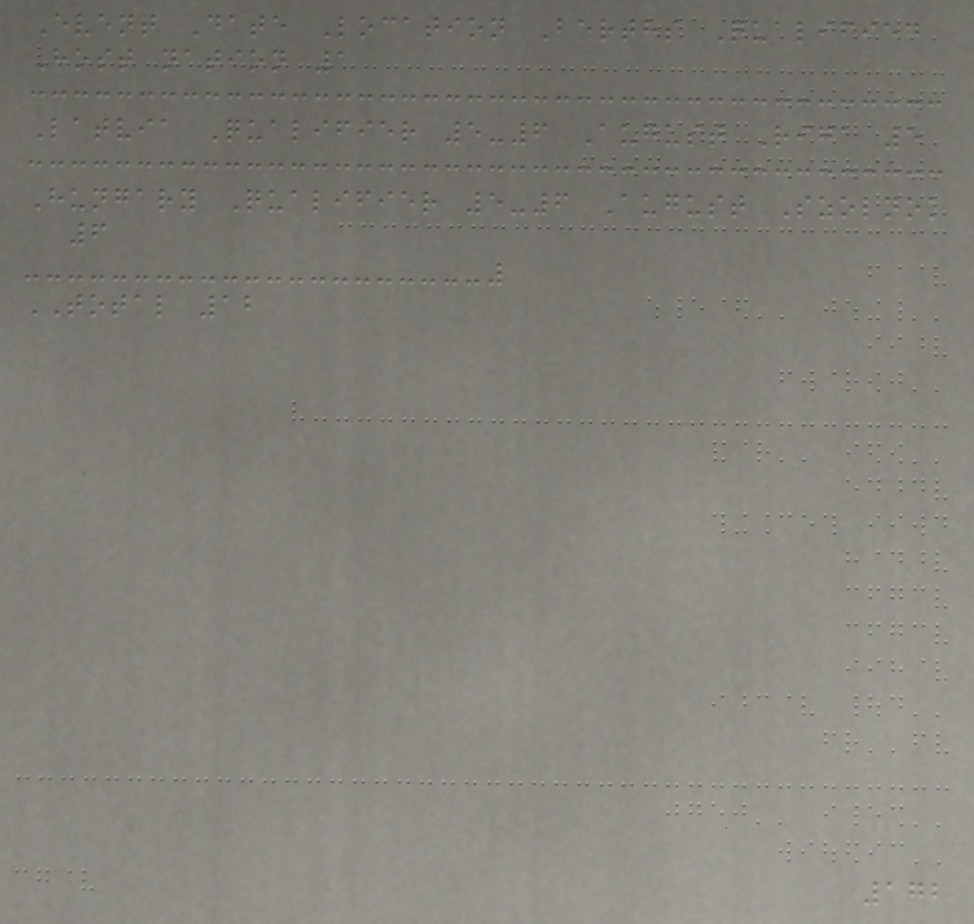Event Date Location Berths Qualified
Host nation 1
Latvia Qualifier 5-6 August Riga 5
Hungary Qualifier 5-6 August Szolnok
6
TOTAL 12
172
